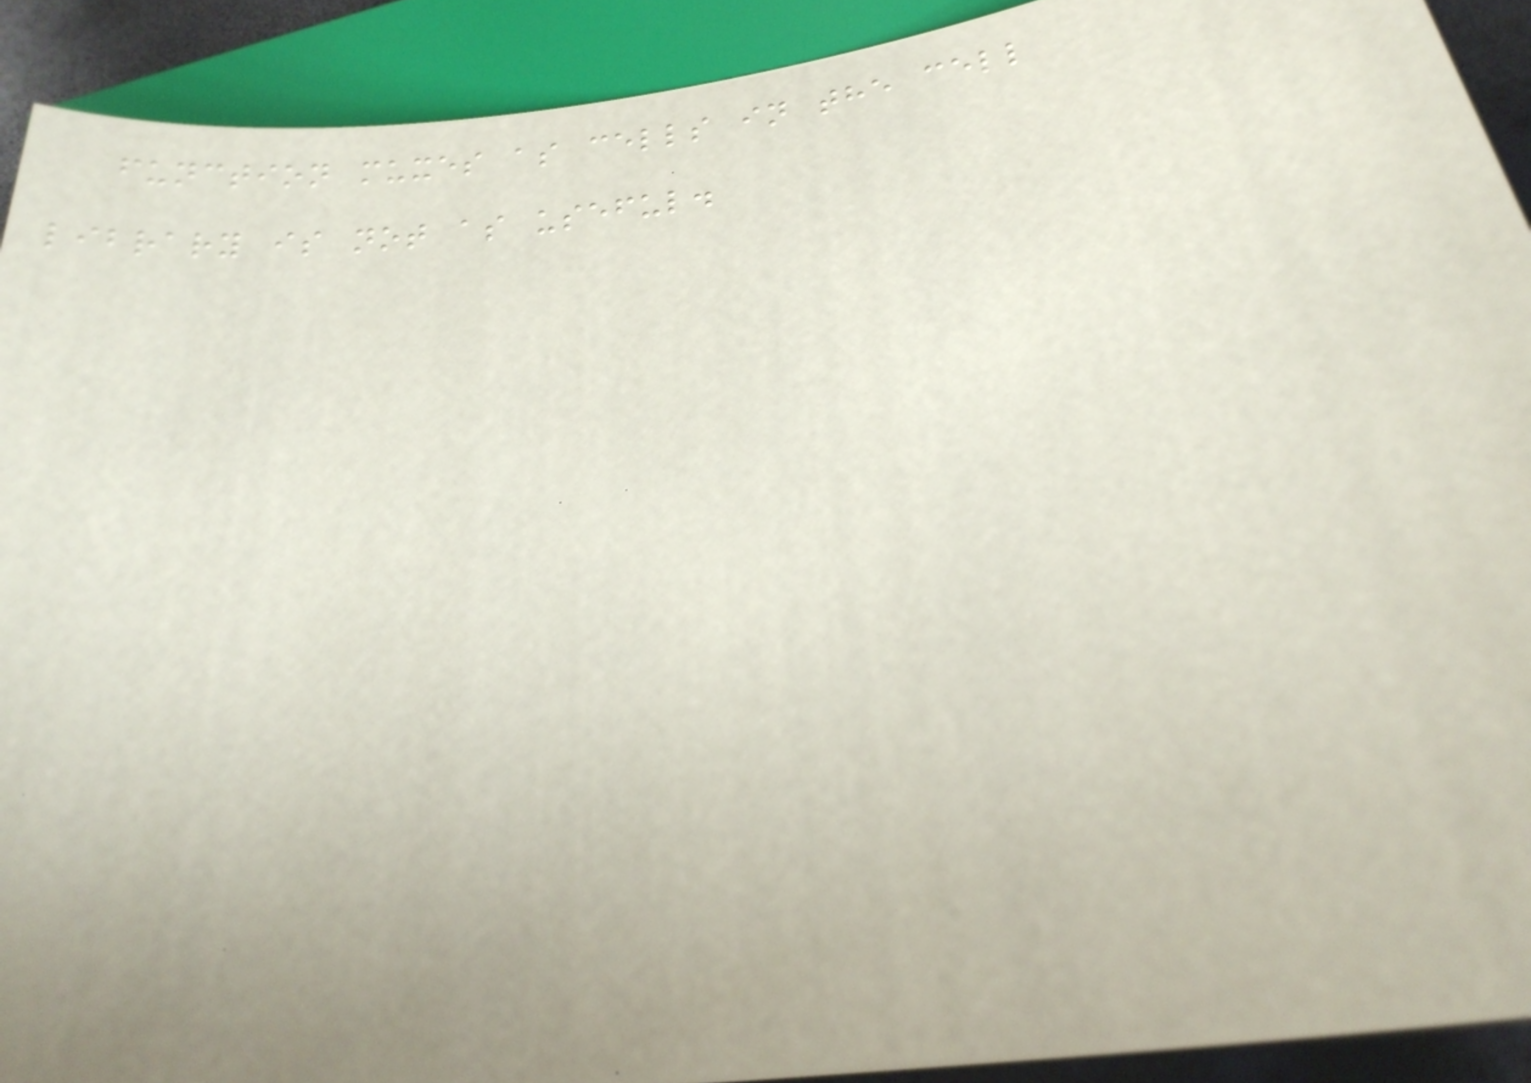function muxes as cells in the cell
library is not as useful.
